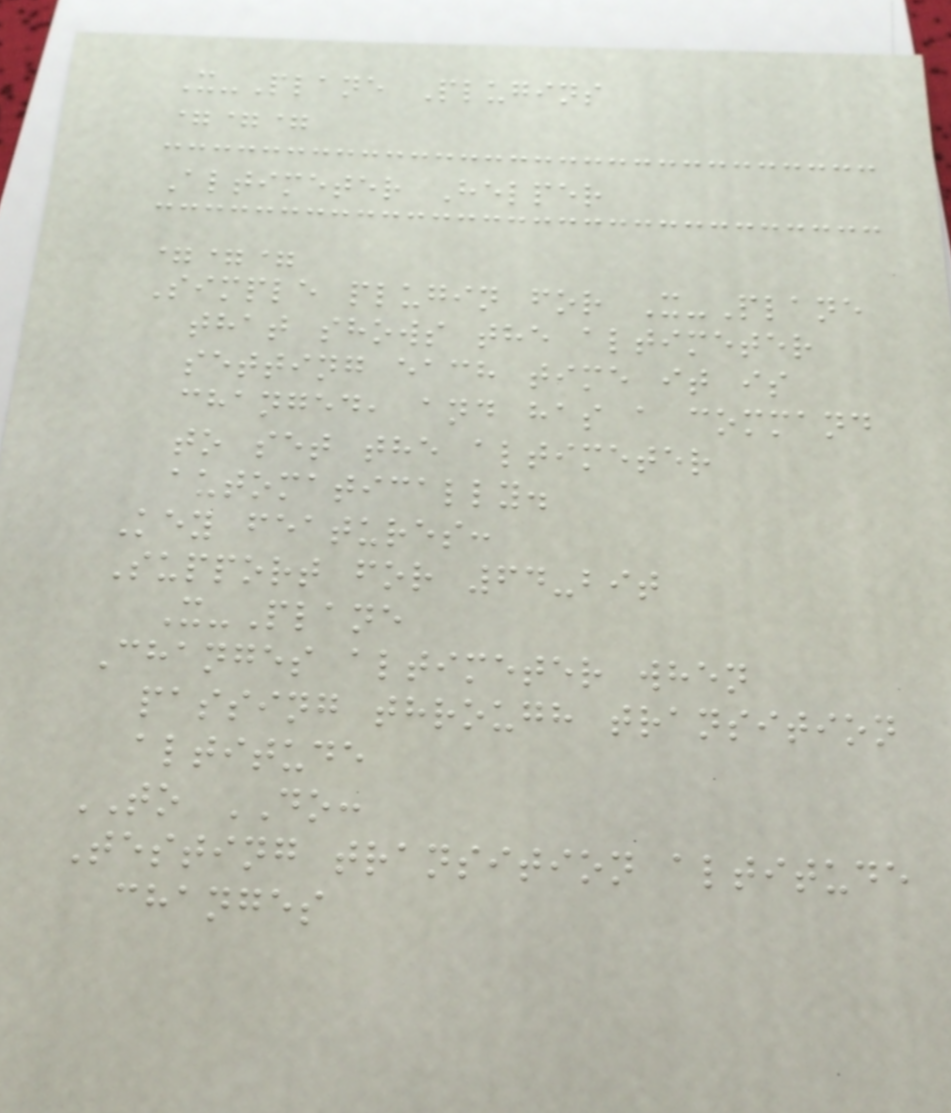X-Plane Plugins
===
Altimeter Helper
===
Simple plugin for X-Plane
that shows the altimeter
setting each time it is
changed, and has a command
to set the altimeter
automatically.
Key features:
Support for 64-bit
X-Plane
Changes altimeter when
passing through transition
altitude
TO DO:
Testing transition altitude
changes
